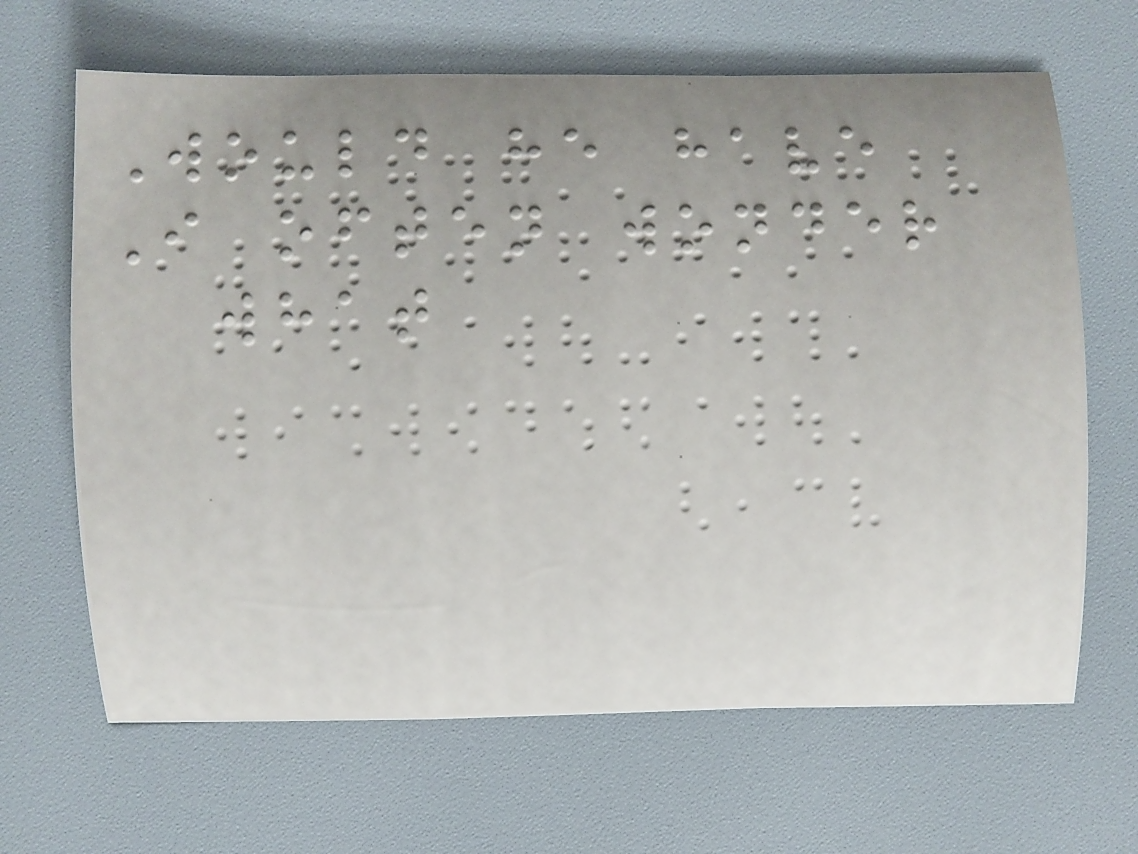Would he have
I often wonder
what
